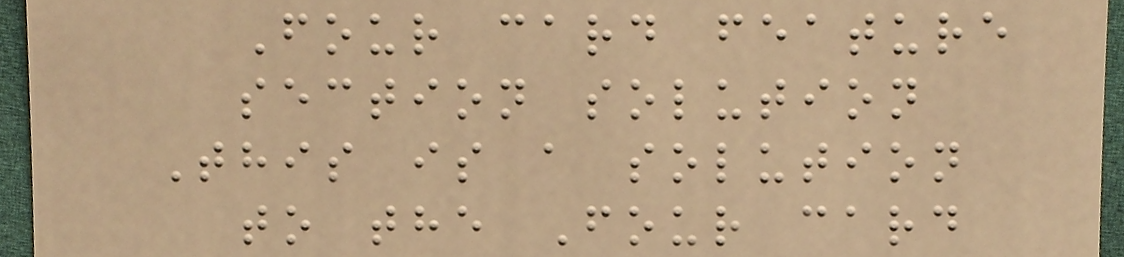Four card feature
section solution
This is a solution
to the Four card
